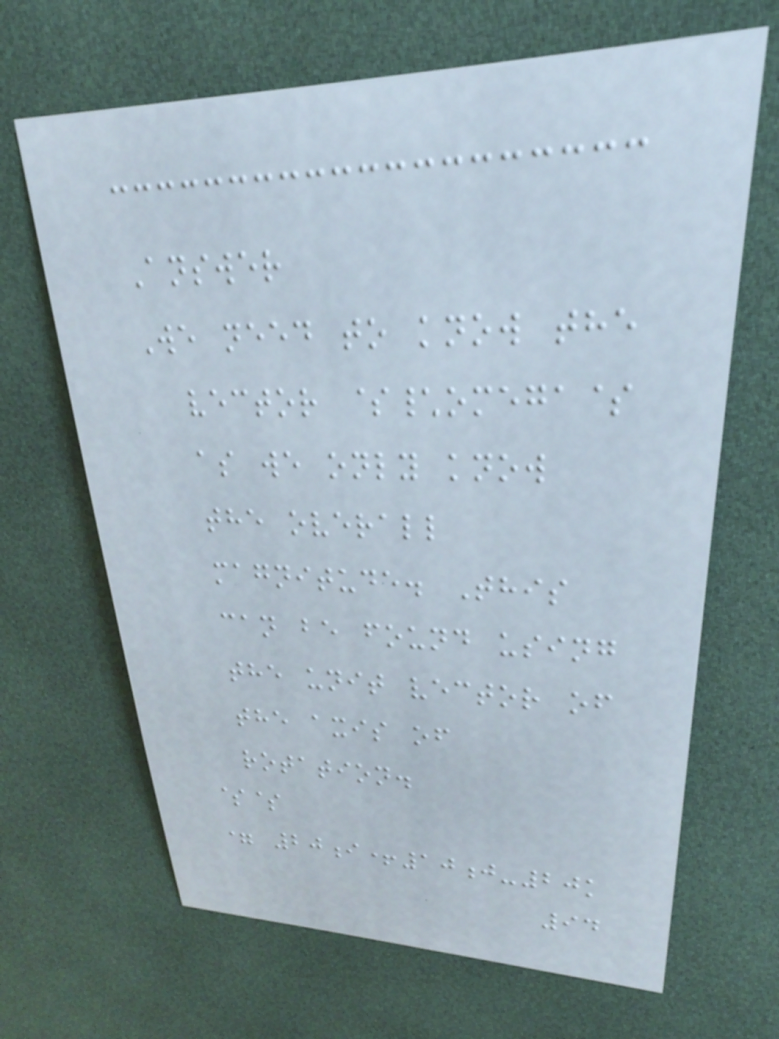Answer
We need to know the
vector $\omega$
as we only know
the overall
magnitude. This
can be found using
the unit vector of
the axis of
rotation.
$$
= 20i+10j-20k
94
